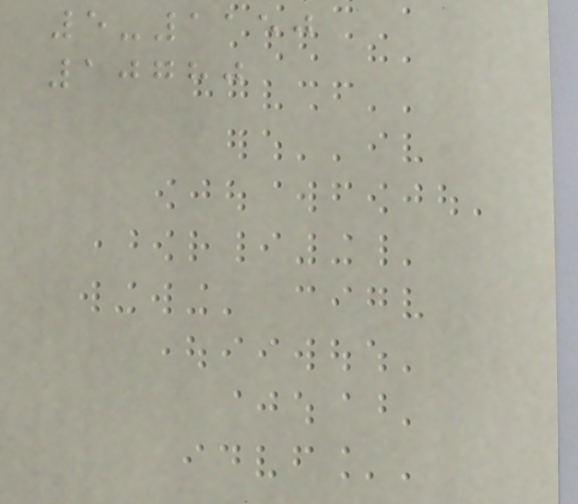5-1150
10780
